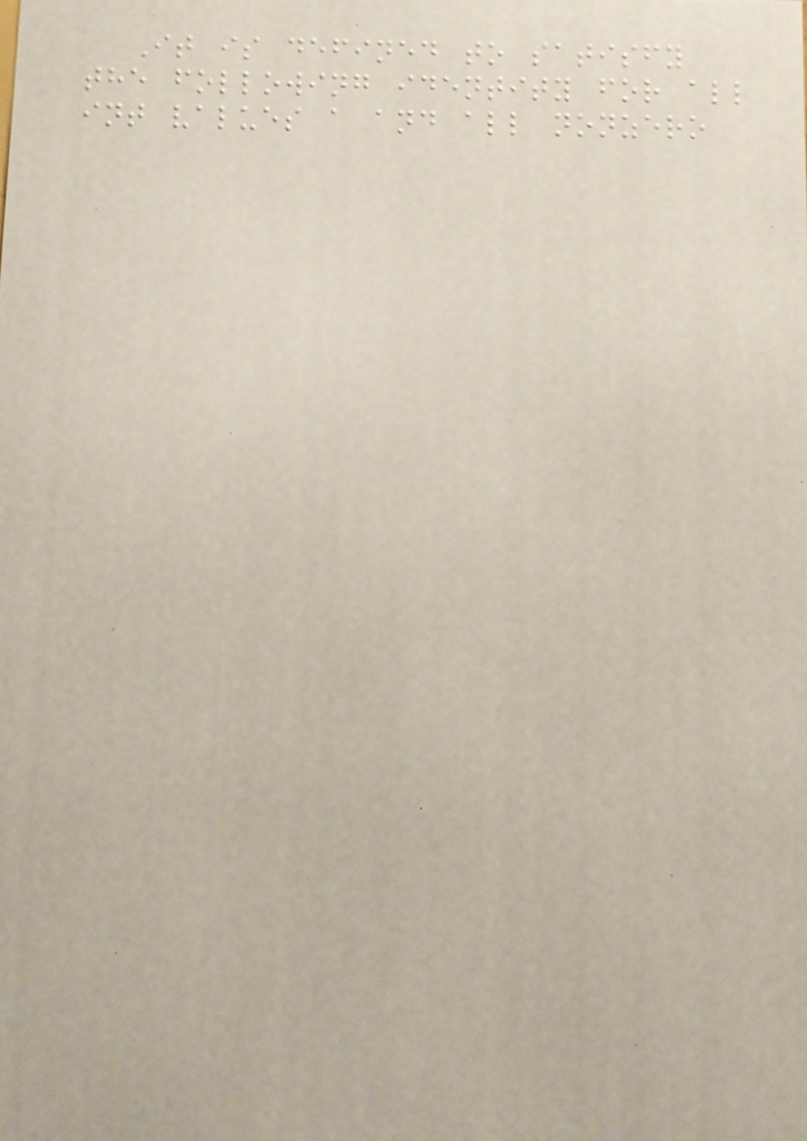It is defined to satisfy
the following identity for all
int values a and all nonzero
